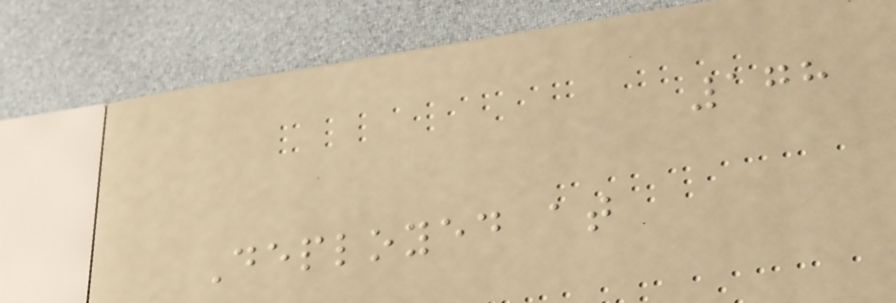178
Deployed at
